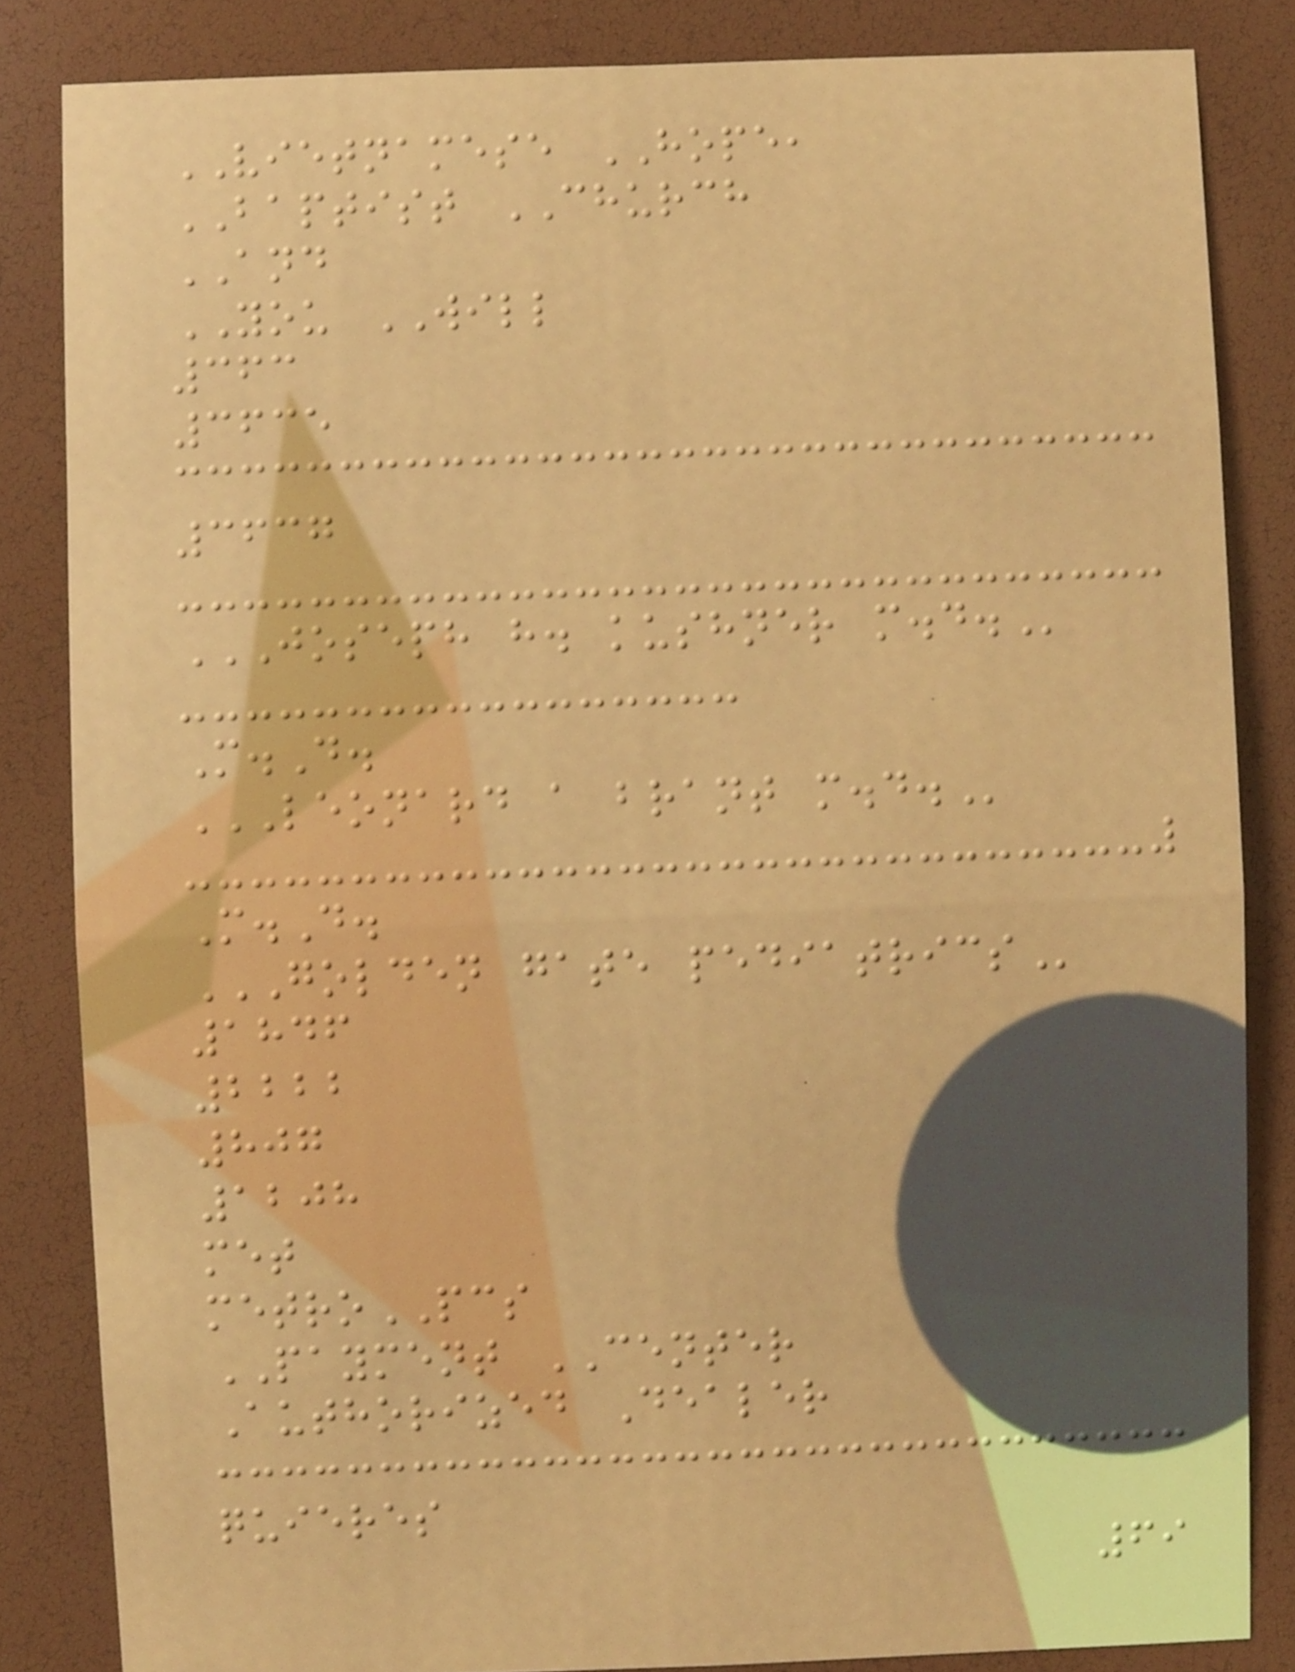VIETNAMESE HOPE,
BAPTIST CHURCH
AND
YOU WILL
363
3635
3637
JOSEPH H. KUSHNER M.D.
M.D.
LEONARD A BRANT M.D.
M.D.
GOLDEN GATE PEDIATRICS
1846
2222
807
1208
met
metroPCS
PAYMENT CENTER
Authorized Dealer
quieres
69
